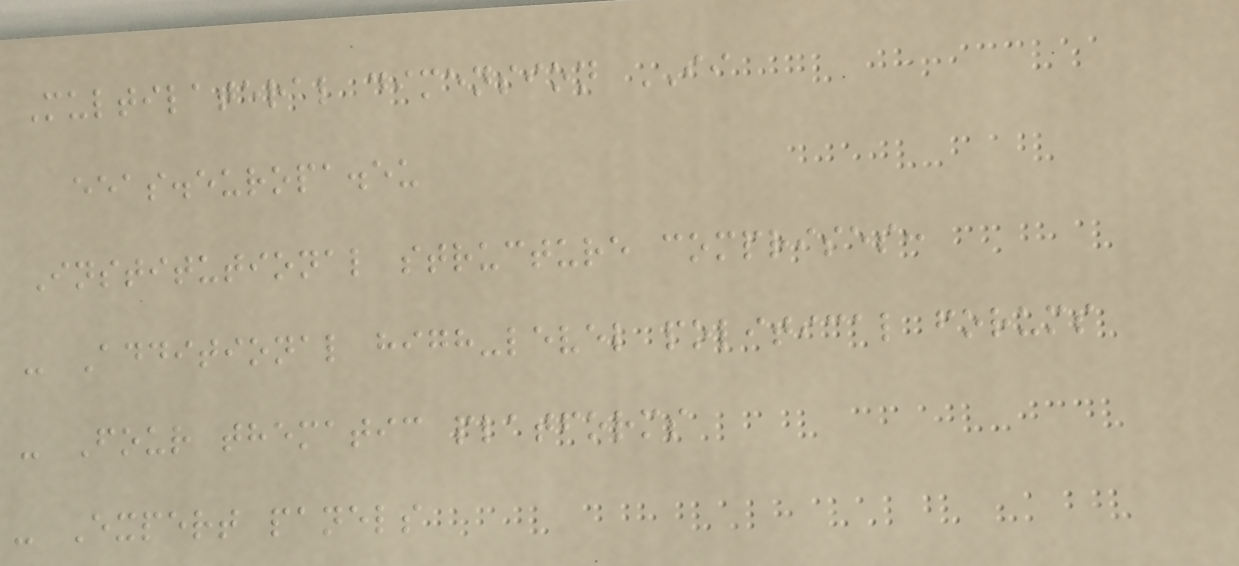Multilateral dimension II
eeas.europa.eu
Institutional structure comprises:
- Additional high-level political forums
- Four thematic platforms
- Expert panels
